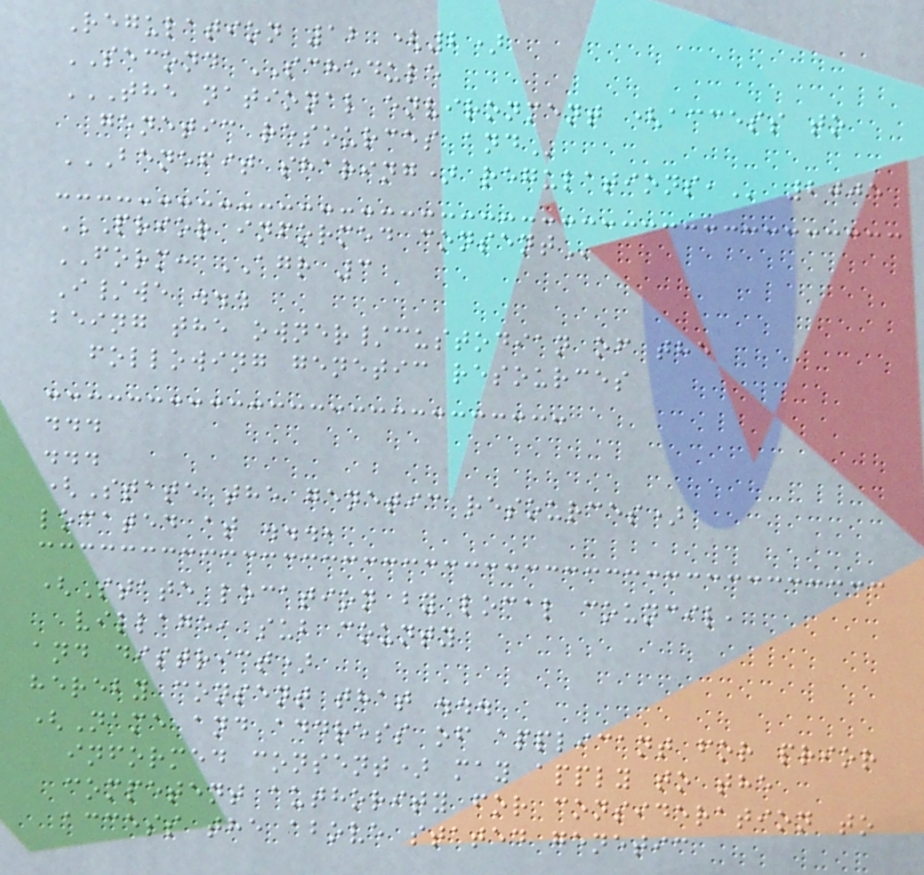Regulation 12 (2)
SECOND SCHEDULE
THE NATIONAL ENVIRONMENT (ACCESS TO
GENETIC RESOURCES AND
BENEFIT SHARING) REGULATIONS, 2005
PRIOR INFORMED CONSENT
FORM: AGR 3
I/we ...
being the owner/custodian of the
following genetic resources
...
...
(State the genetic resources)
located at ...,
(State location by local council,
village, sub county
and district)
hereby consent that ...
(Name and address of applicant for prior
informed consent) may apply to the
competent authority for consideration to
access the above stated genetic
